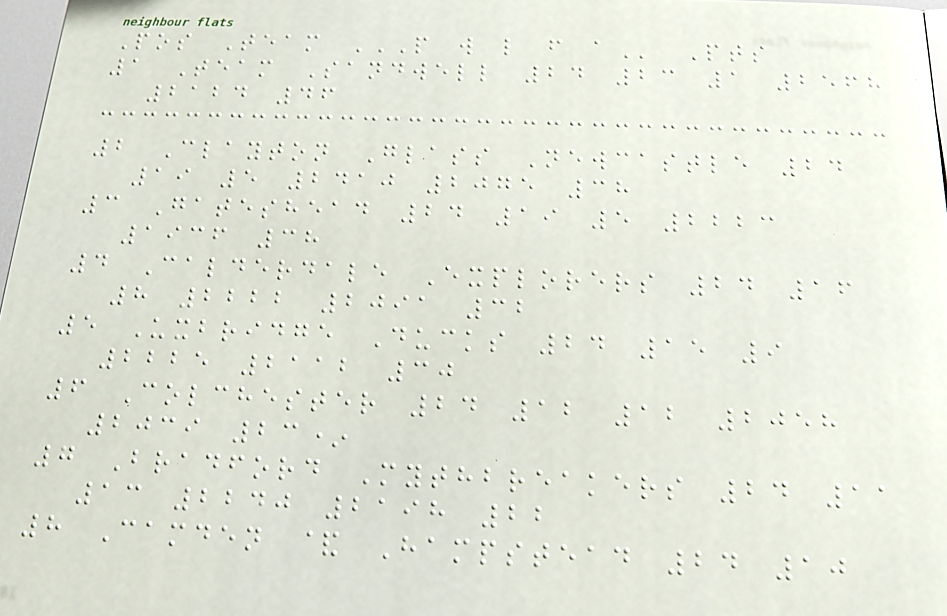Pos Team P W L F A Pts
1 Team Sandwell 24 23 1 2568
2124 46
2 Clayton Glass Newcastle 24
19 5 2410 2075 38
3 Gateshead 24 19 5 2223
1936 38
4 Calderdale Explorers 24 16
8 2222 2091 32
5 Uxbridge Ducks 24 15 9
2225 2112 30
6 Colchester 24 12 12 2058
2039 23*
7 Bradford Mythbreakers 24 11
13 2240 2198 22
8 Camden & Hampstead 24 10
